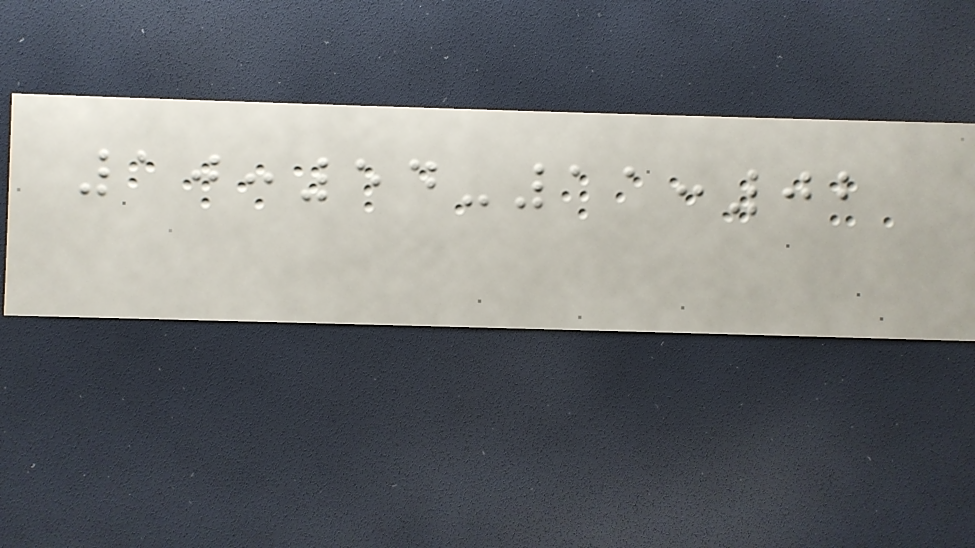10:54-11:02
